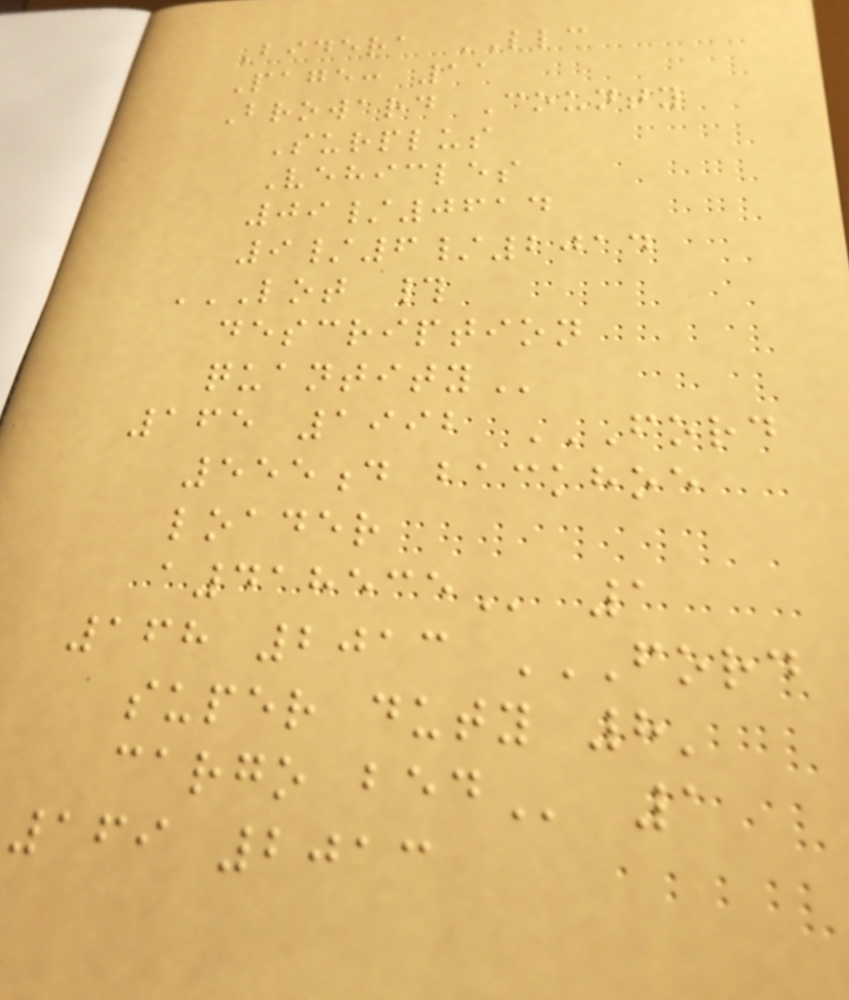Bidera LLC
Page: 11
Broward County
Surplus
Vehicles
09/0614
9/6/2014
LOT #
DESCRIPTION
QUANTITY
165 1992 FORD
555D BACKHOE
LOADER
A418535 1
168 2013 FORD
SUPER DUTY 8'
CARGO BED 1
169 2013
